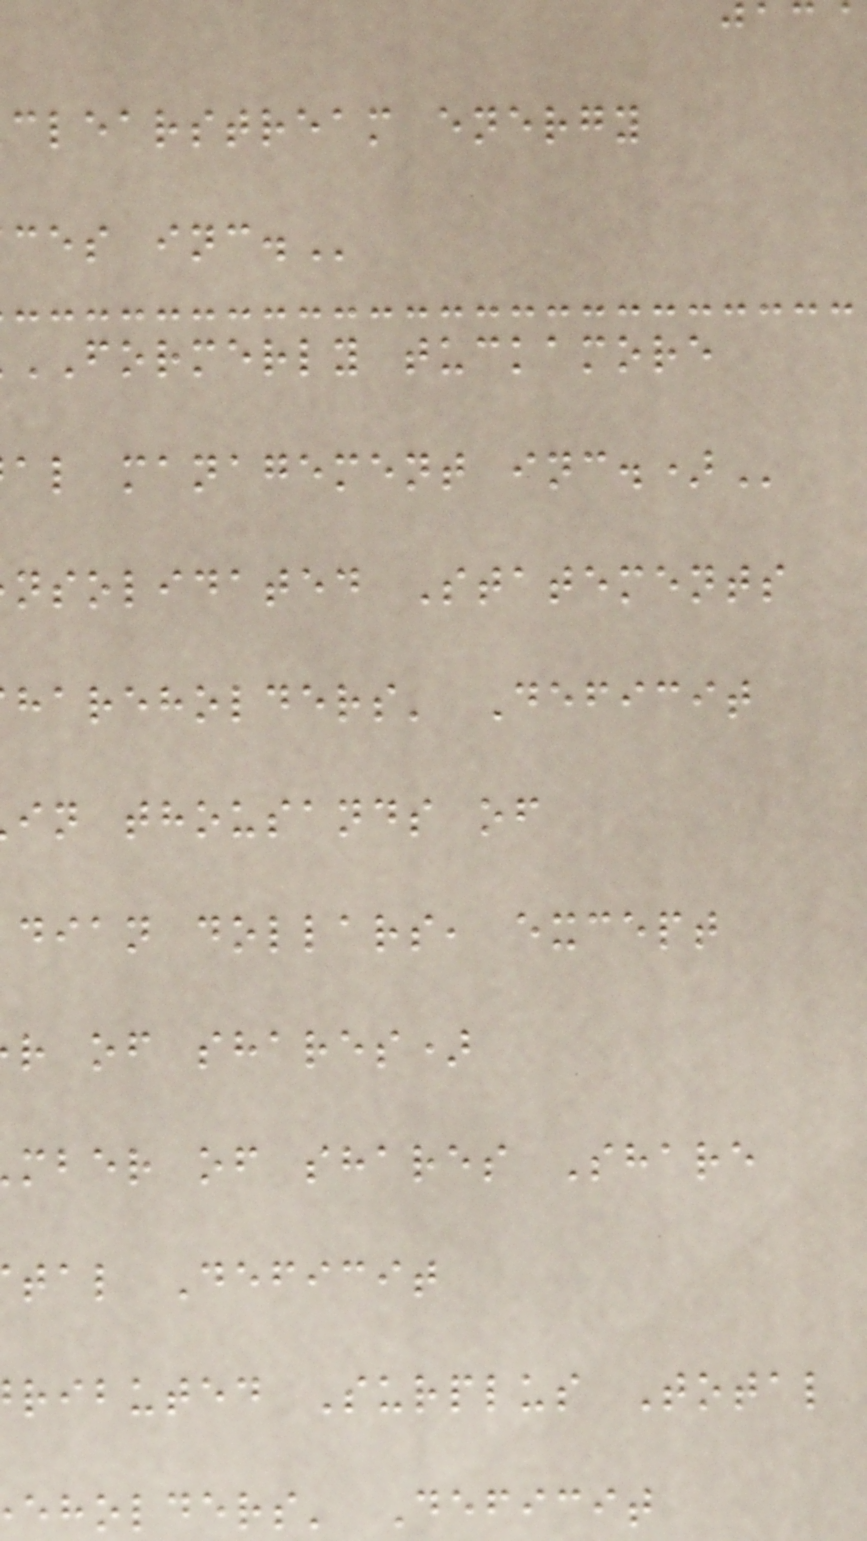clearstream energy
FORMERLY tuckamore
al management
nsolidated Statements
hareholders' Deficit
in thousands of
dian dollars, except
r of shares)
mber of shares Share
tal Deficit
ributed Surplus Total
eholders' Deficit
